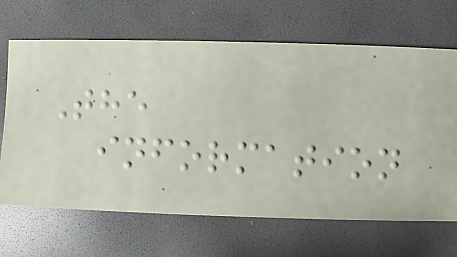The
information
